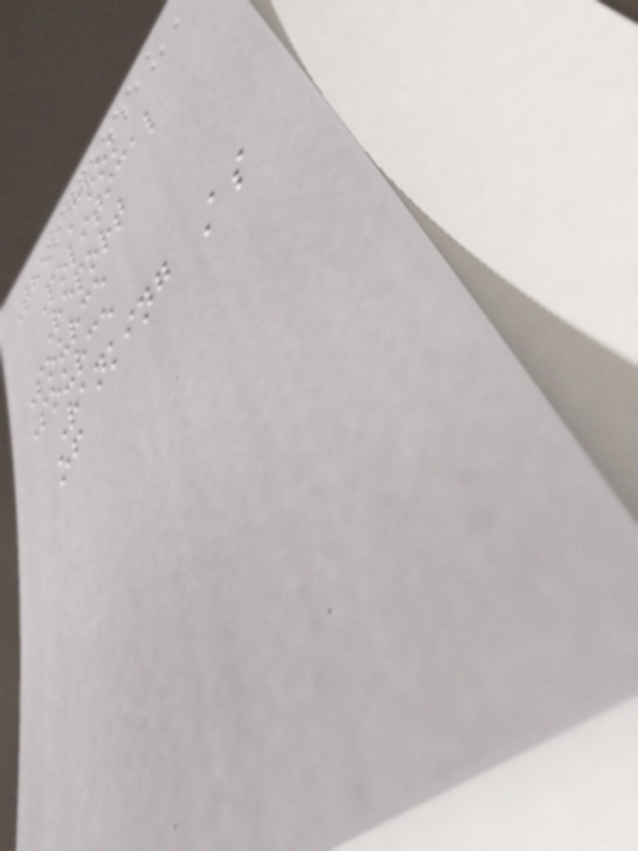The Cook
Political
Report
Source
Source
Ranking As
of
